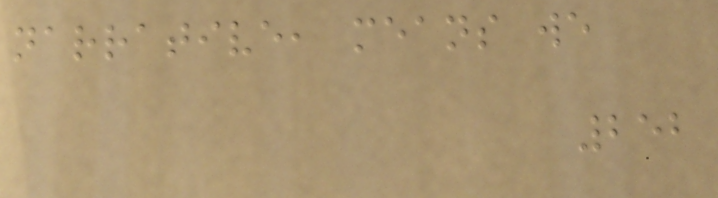narrative, means we
252
